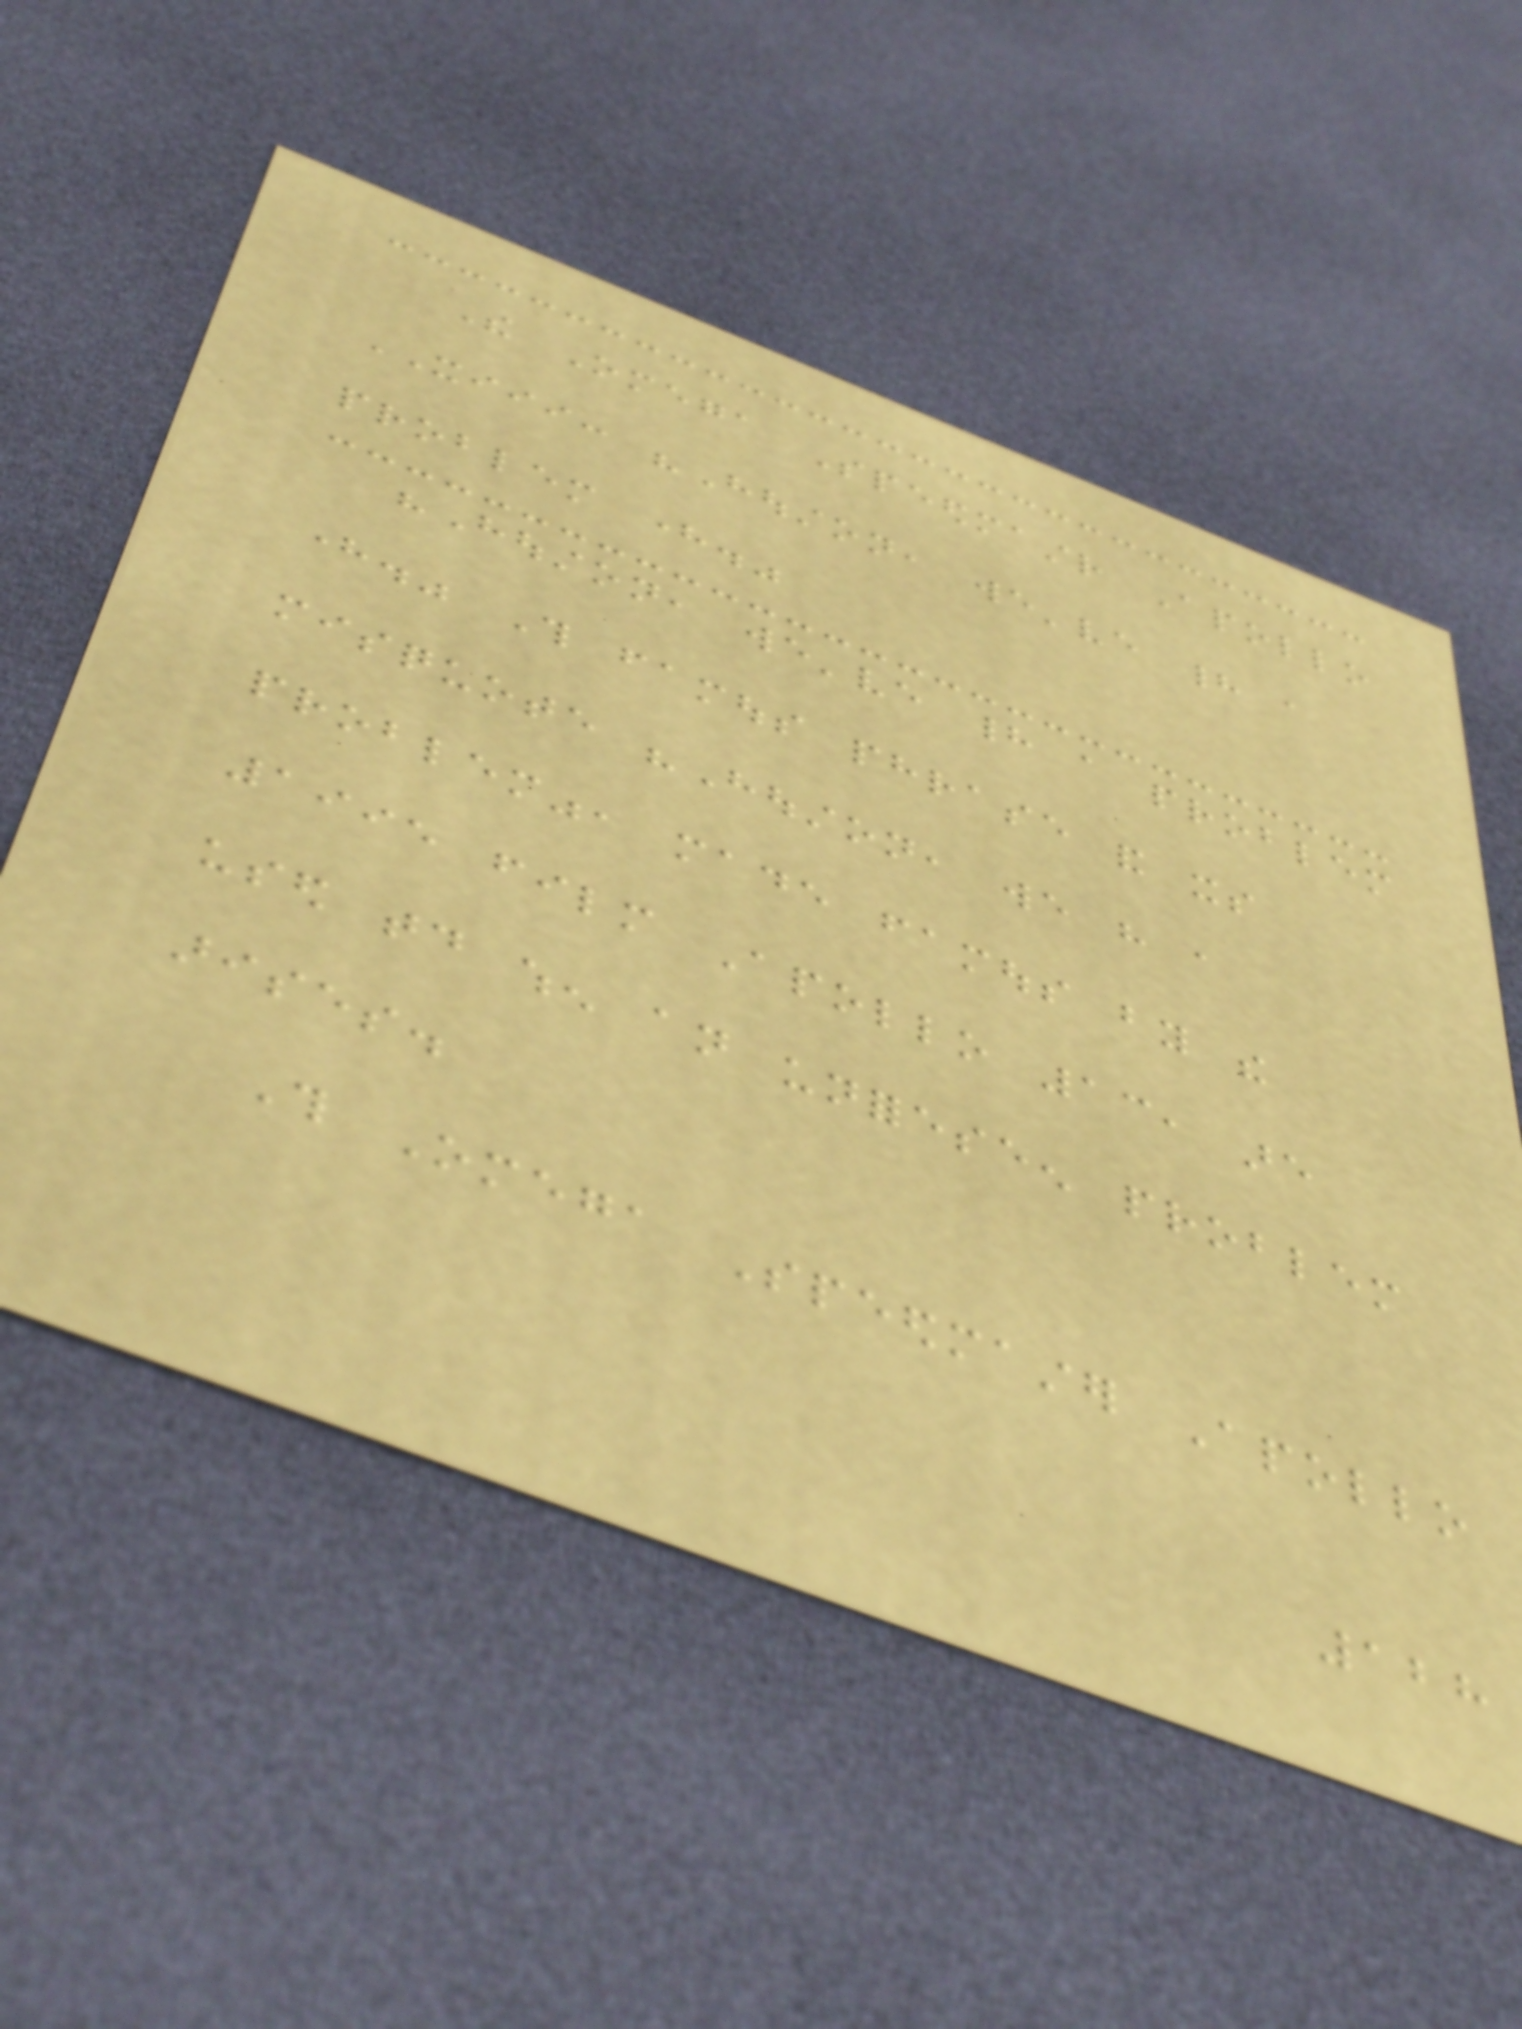The Omega Speedmastr Apollo
XIII: "Houston, we've had a
problem here."
"Houston, we've had a problem
here." This famous phrase and its
misquote "Houston, we have a
problem", made famous by the
1995 film Apollo 13, are
used today when an unforeseen problem
arises.
This Omega Speedmaster Apollo
128
